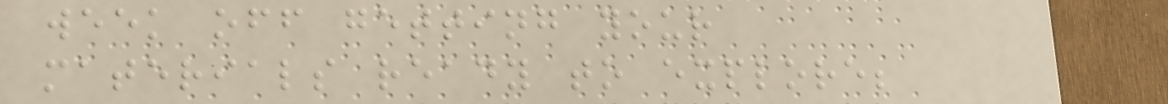week off getting your
materials ready to explore;
